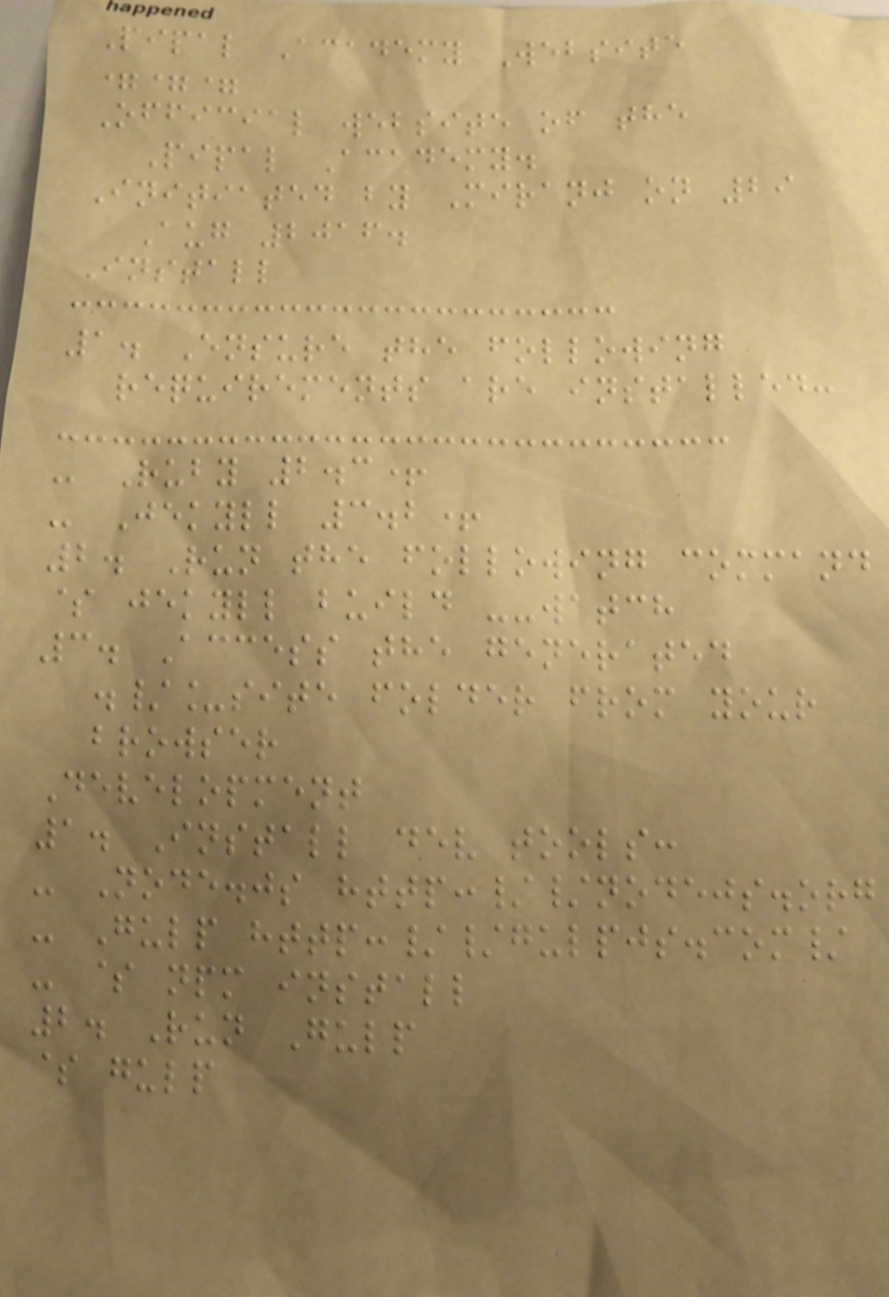Pipal Academy Website
===
Official website of the
Pipal Academy.
Initiated by Miranj on 29
Aug 2016.
Install
1. Ensure the following
requirements are installed:
- Ruby 2.3+
- Jekyll 3.2+
2. Run the following command
$ jekyll build --watch
3. Access the generated
./_site folder from your
browser
Development
1. Install dev tools:
- Node.js http://nodejs.org
- Gulp http://gulpjs.com/
- $ npm install
2. Run Gulp
$ gulp
